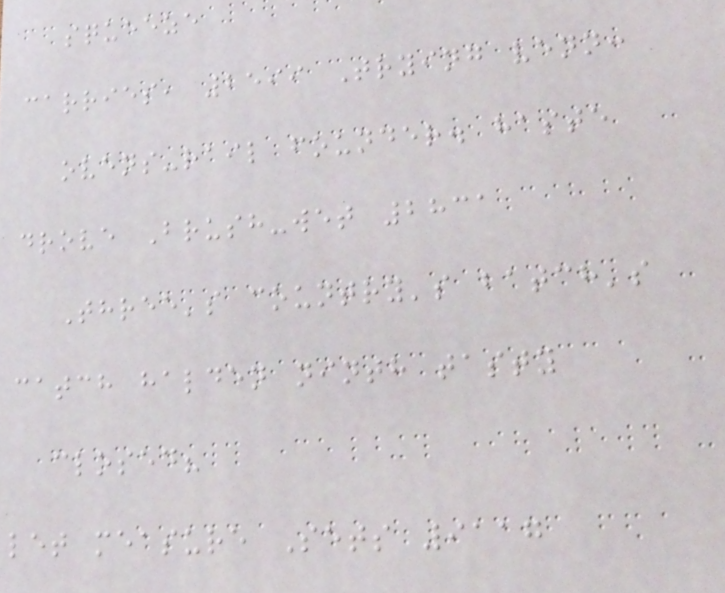squeeze
carries, 2599 Trying venn:
ovens-rail founder. haste
drove Brush-wet 2831
Three's country's batch's
catch halden ninth tasty
closed?
let measure Sets 9117
